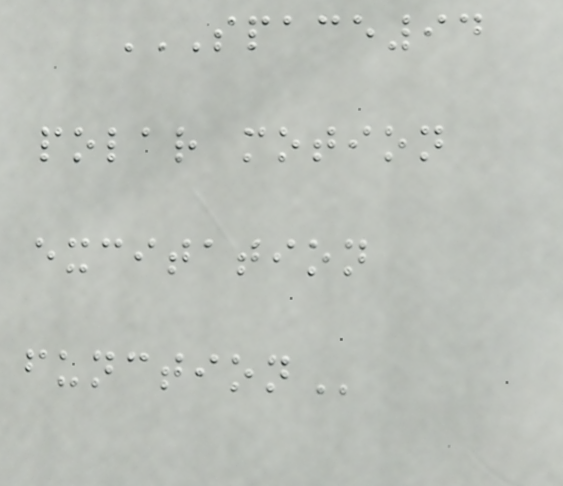SPACE94
POLAR MOTION
EXCITATION
FUNCTION
